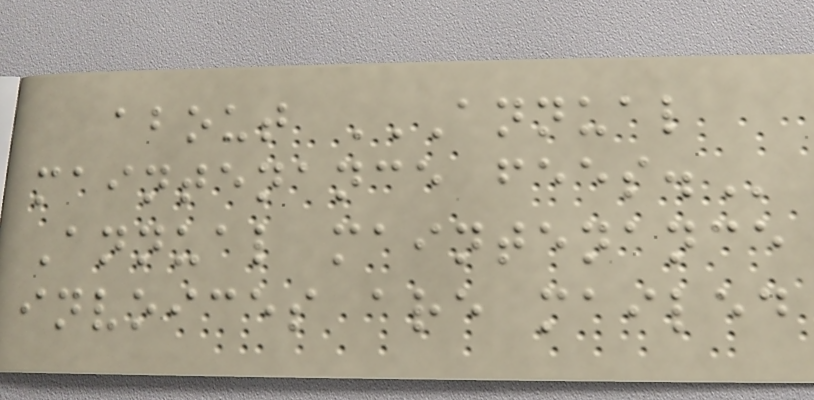about ANNUAL
MAINTENANCE FEES.
Annual maintenance
invoices are mailed
